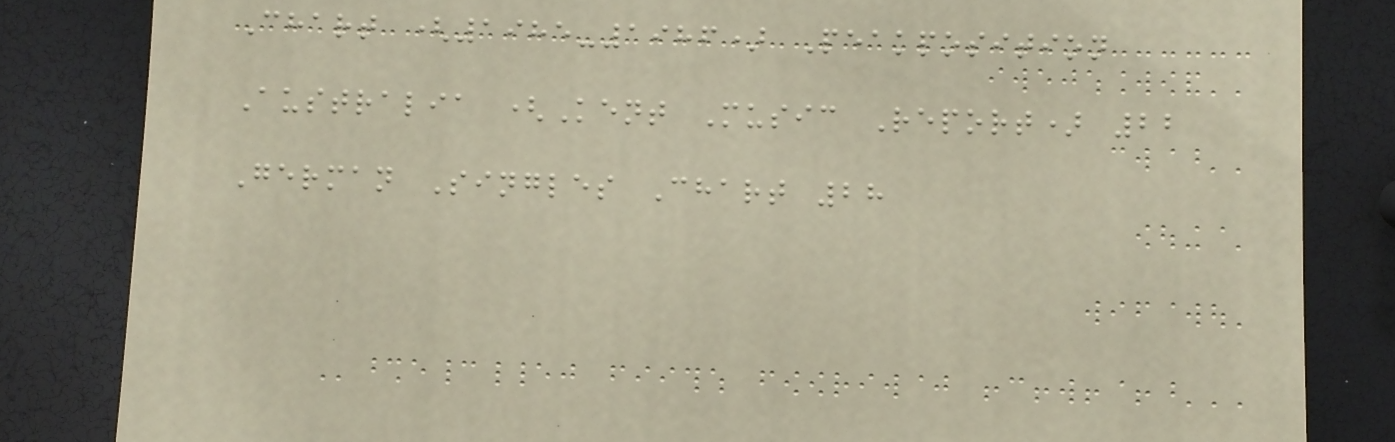Chart (1985-1986) Peakposition
Australia (Kent Music Report) 22
German Singles Chart 28
